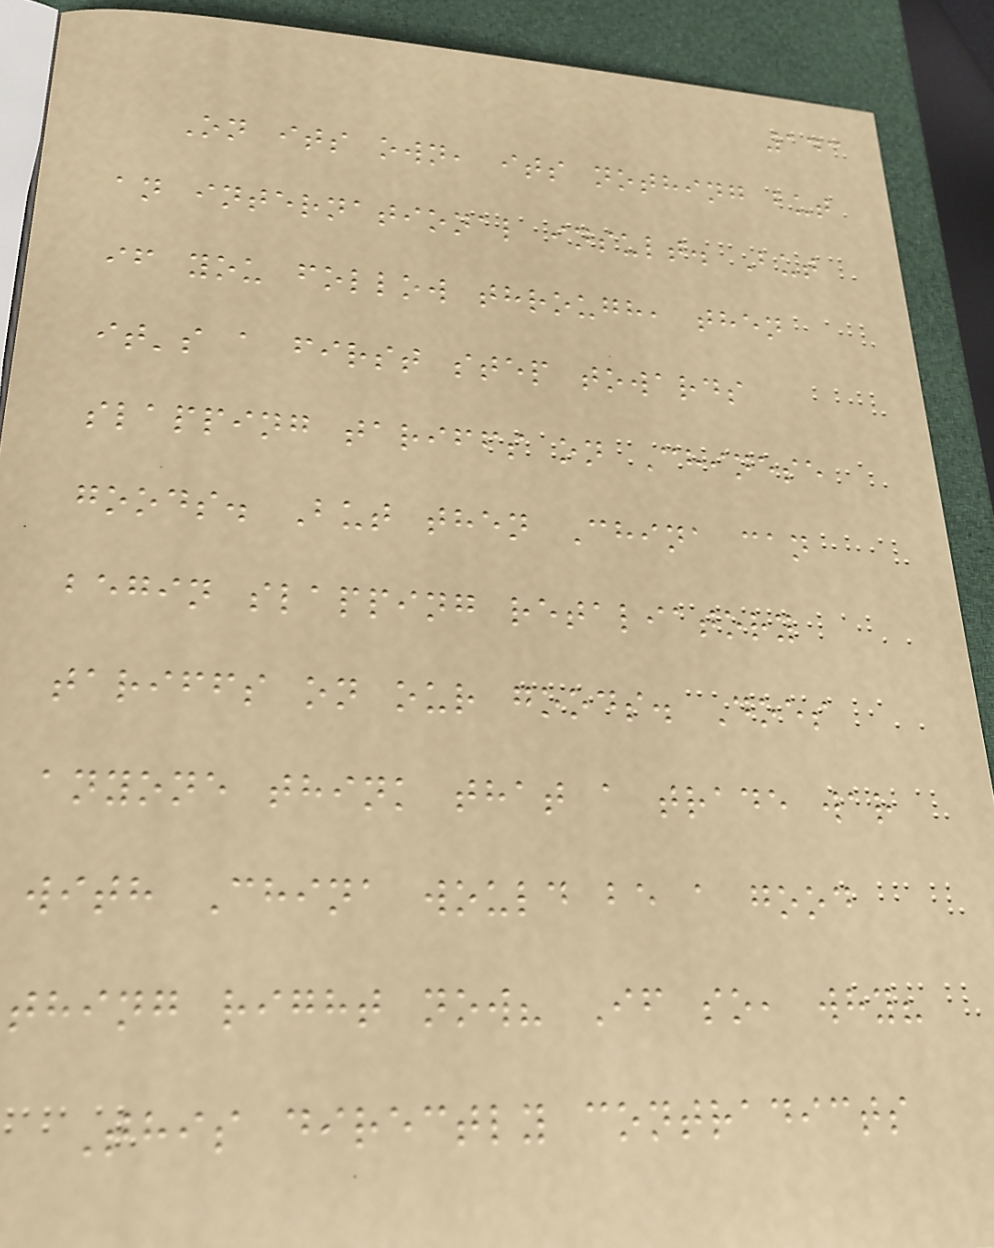143
On its own, its nothing but
an international insult. But
if you follow through, then
it's a first step towards
slapping tariffs on Chinese
goods. But then China can
begin slapping retaliatory
tariffs on our goods. Does
anyone think that a trade war
with China would be a good
thing right now? If so, why?
This directly contradicts
